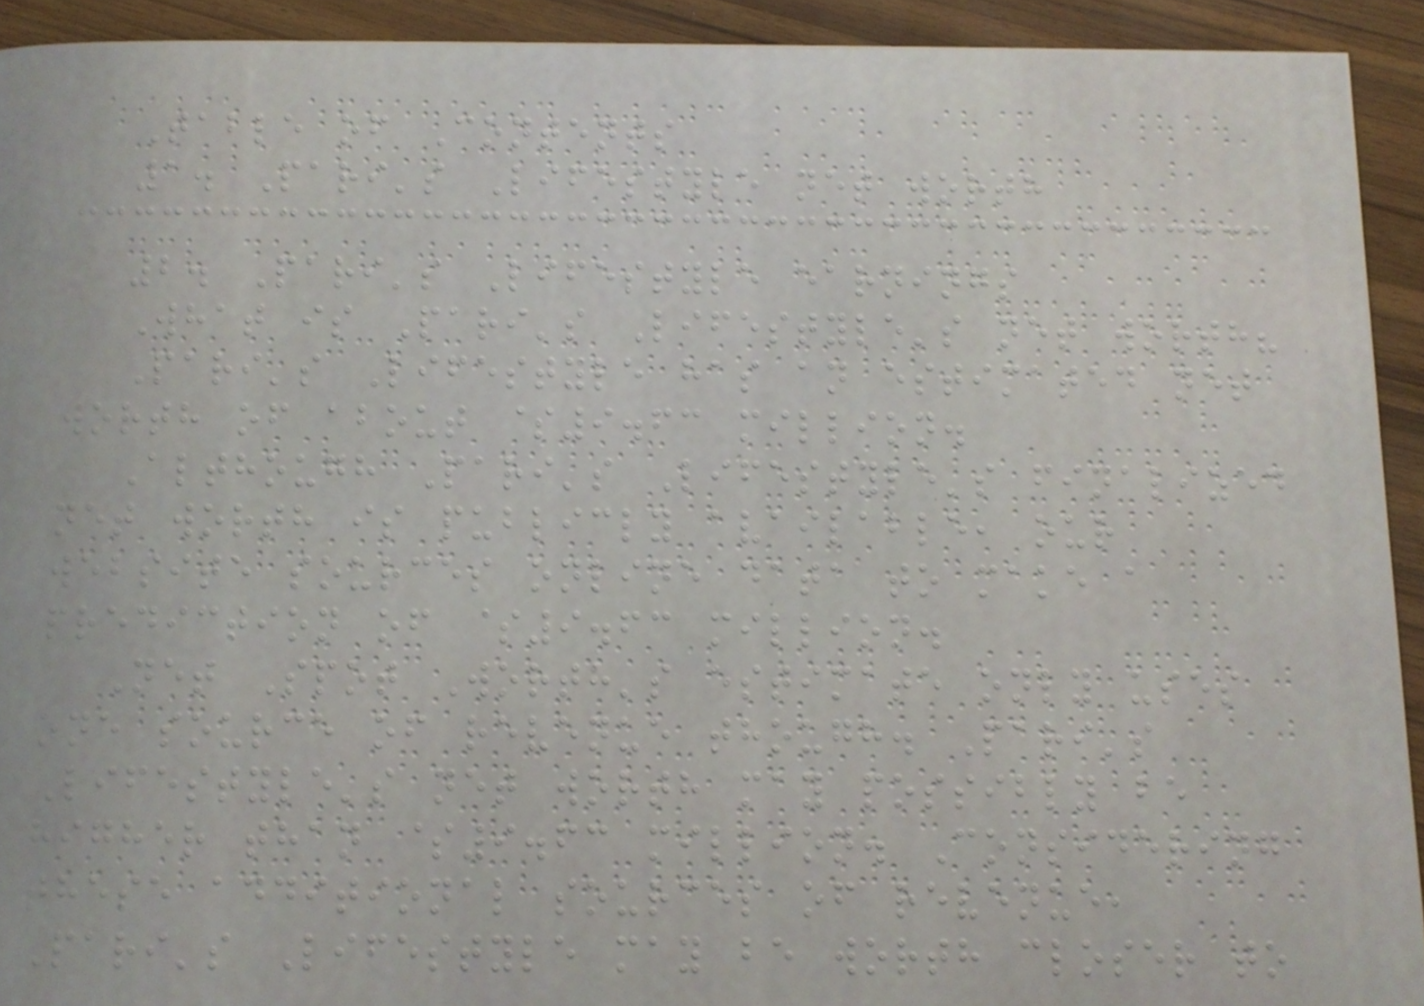Table of Contents
1. Pari's Lifestyle net worth
2. Pari's Lifestyle earnings
What is Pari's Lifestyle's net worth?
Pari's Lifestyle has an estimated net
worth of about $9.63 million.
Although Pari's Lifestyle's finalized
net worth is publicly available, our
website sources online data to make a
prediction of $9.63 million.
Net Spot Worth's estimate only uses
one source of revenue though. Pari's
Lifestyle's net worth may possibly be
higher than $9.63 million. Considering
these additional sources of revenue,
Pari's Lifestyle may be worth closer to
